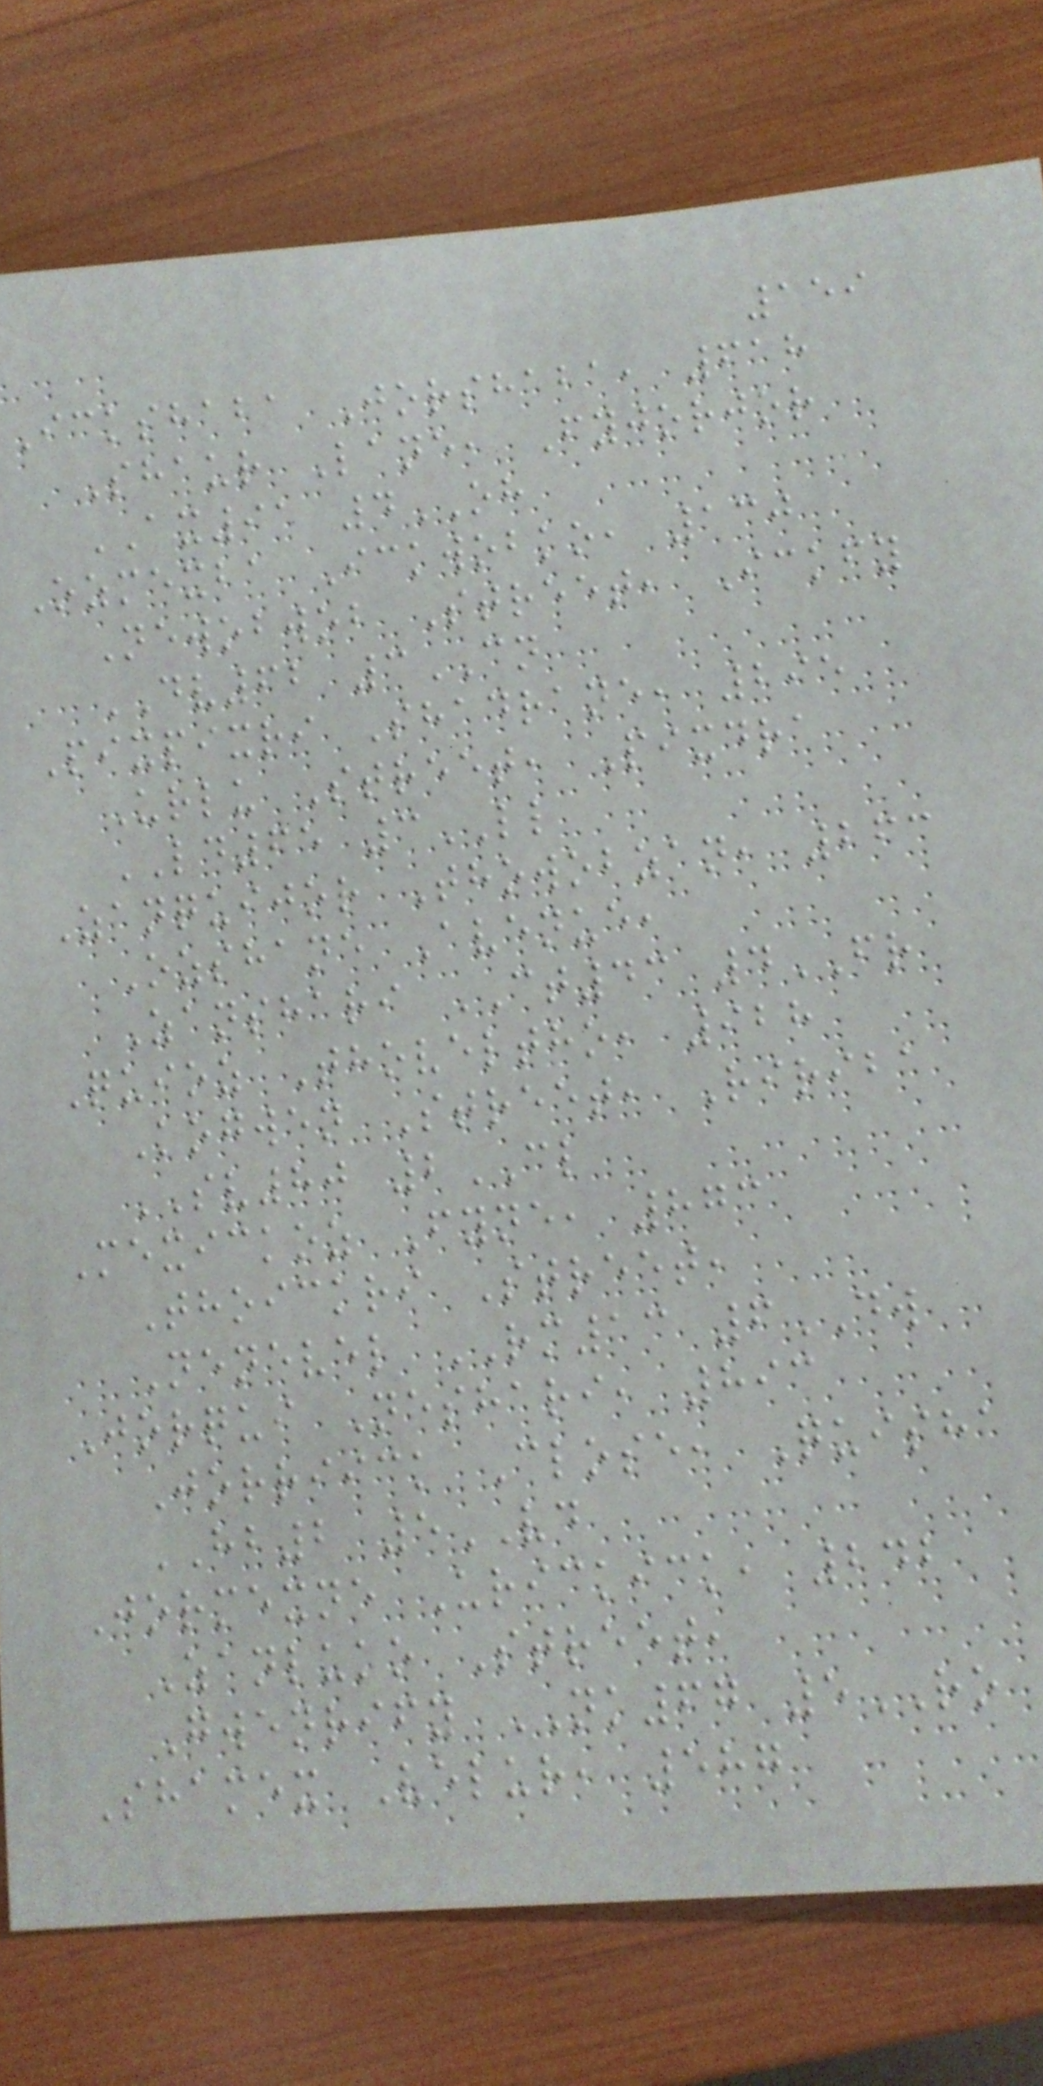159
Ickshaba Jorshaba, 618
Shaur Lane, Fyjorjor
AX91 4OH
Ozmexba Ickwobko, 130
Newobwob Street, Ickfy
DV62 3CN
Pixpixri Shadrane, 295
Urlu Street, Pixdra
LD65 3LL
Zanquijor Thowobzan, 263
Ozshane Avenue,
Zanshari CT43 4FR
Quioz Thoveltho, 928
Kogwen Street, Ririba
SV80 2CL
Mexickoz Fyne, 873
Thoickri Street,
Nenevel RM13 6DW
Jorqui Neshari, 893
Jorriick Close, Quisha
HB2 5VD
Jormexne Urickick, 242
Zanluko Street,
Gwenrify NK67 5RO
Shamex Velur, 587
